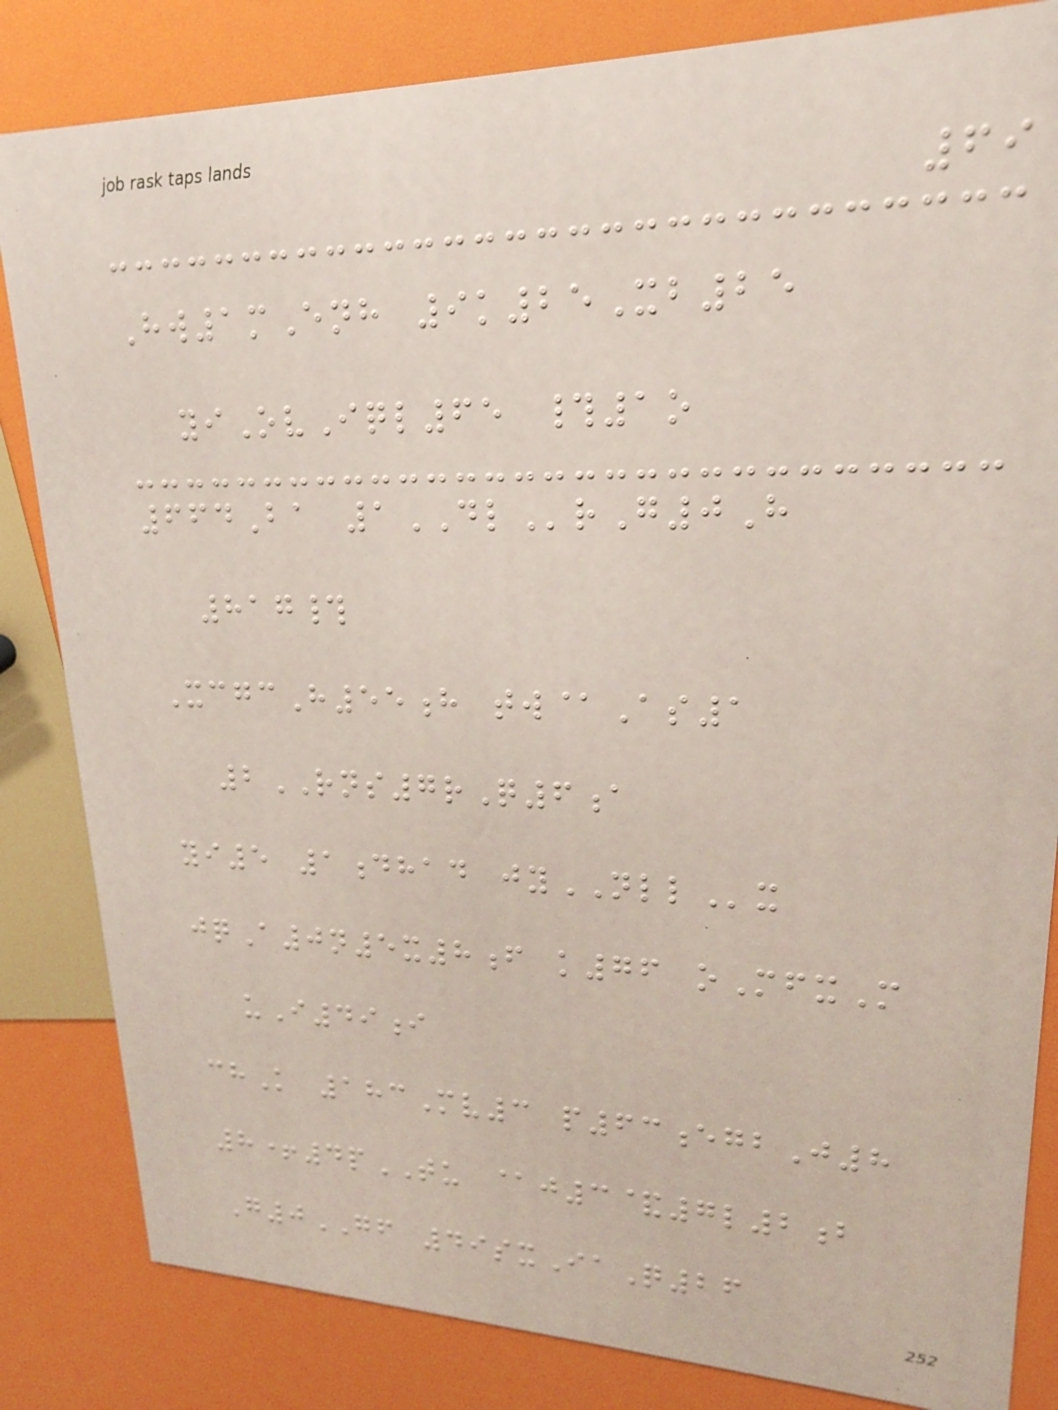69
Hw1mEnh 9k25Xb25
yiOvIql65 #1o
664Ba 1DLrG0H
817#
XcgcH55h tw@As1
2RNS7rQ6a
yi5 1dhad jyNLLx
jqA0n5x8f k76 oMfxM
uI49i
chK 183Mv3 p63egbJ8
8+4pTU @j3&7l2b
G0GF 49sxIaQ26
